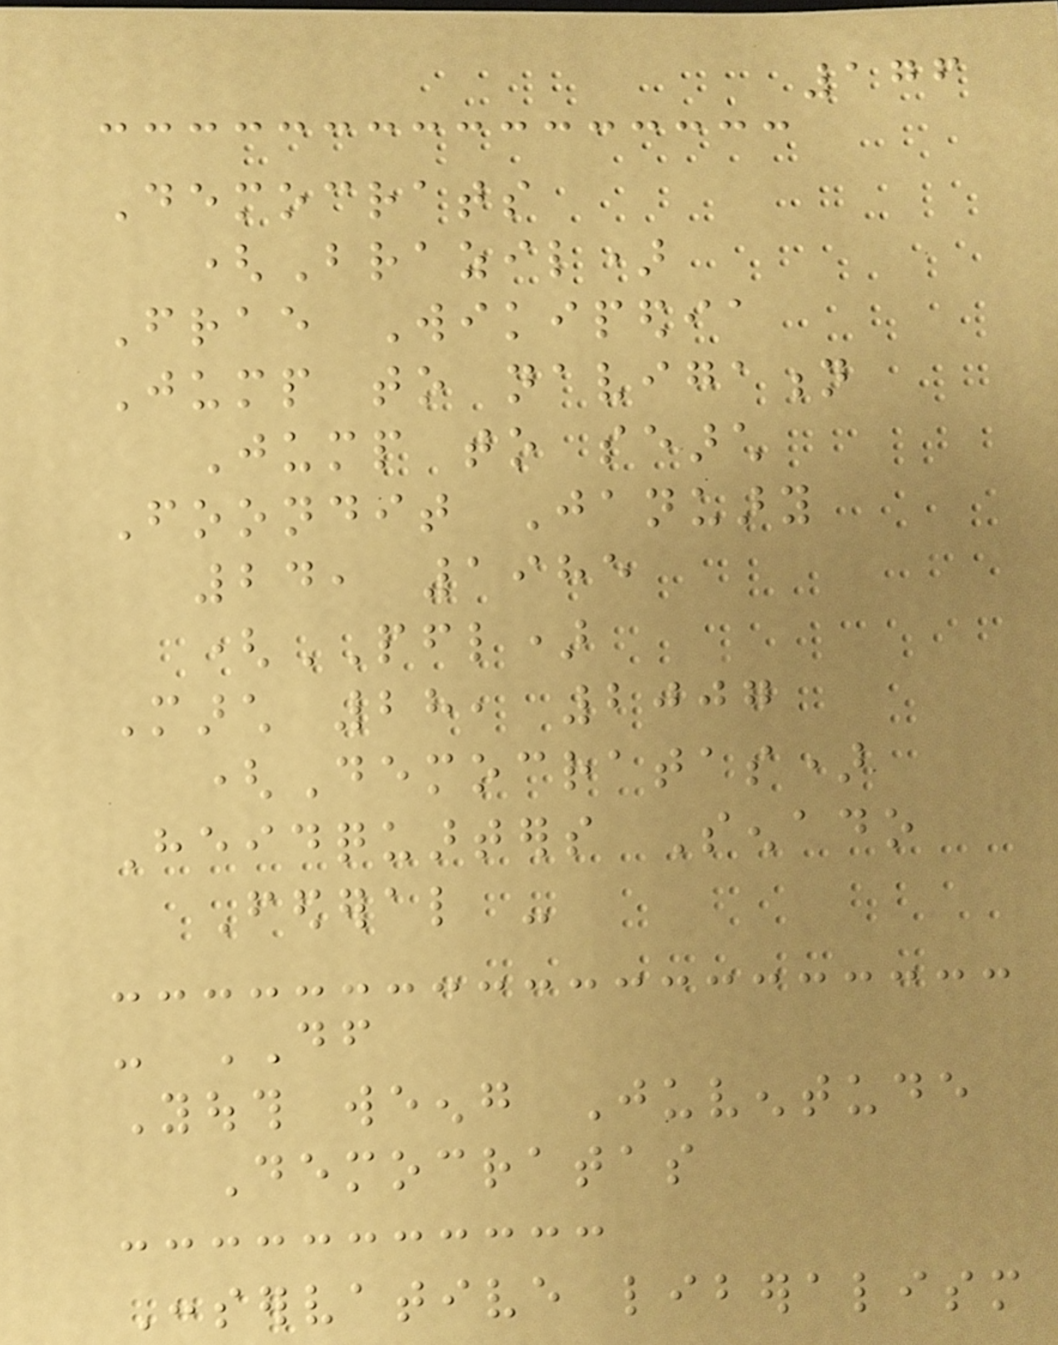176
Democrats
(Brazil)
Frae Wikipedia
Jump to navigation
Jump to search
Foondit January
24, 1985
(PFL)
March 28, 2007
(Democratas)
Heidquarters Senado
Federal -
- DF
Youth weeng Juventude
Democratas
Conservative liberalism
